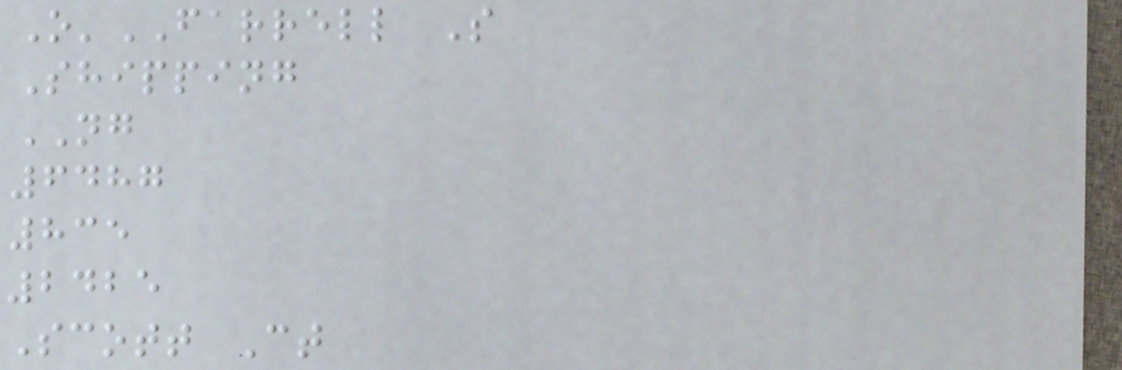O'FARRELL S
Shipping
NG
6487
835
2425
Scott Ct
